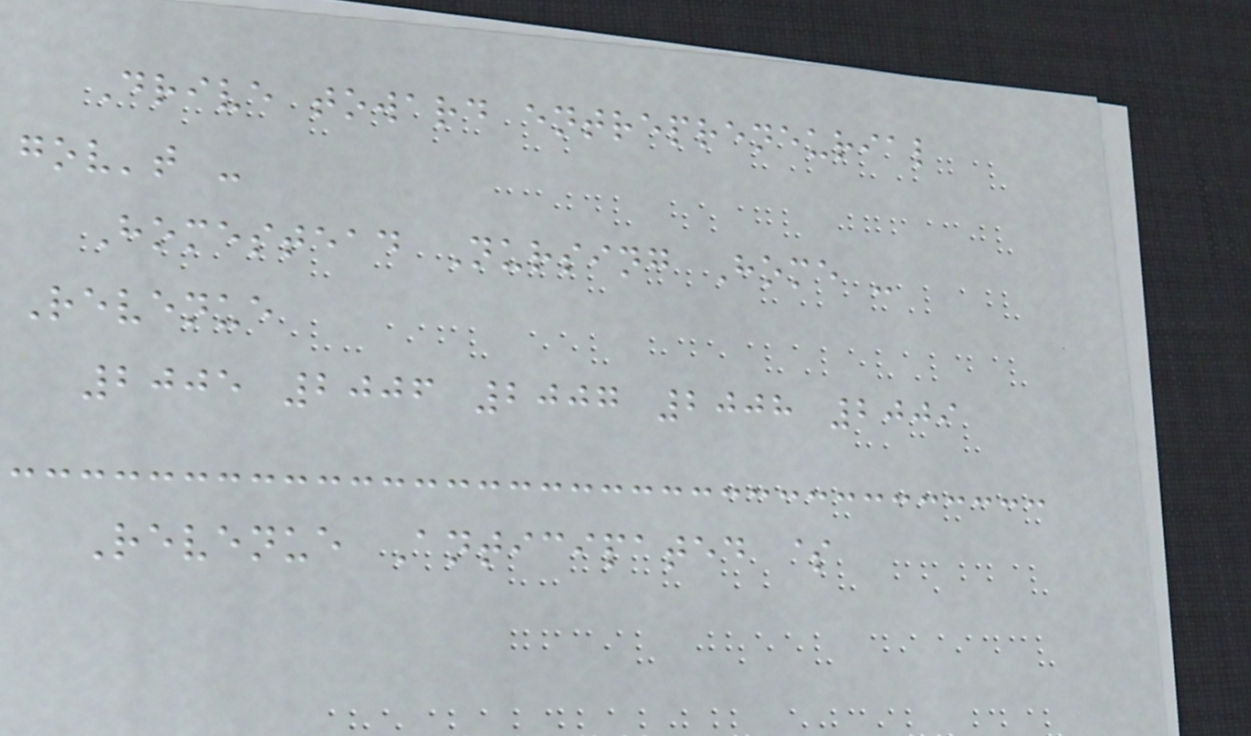Drive toward entrepreneurial
gov't -
Homestead Nursing Home -
Revenue
2005 2006 2007 2008 2009
Revenue Anticipated $
